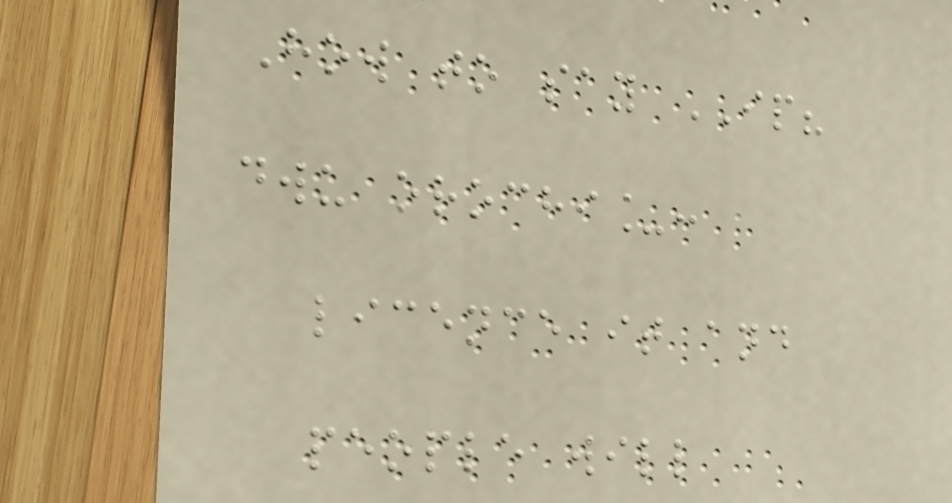How to say IP?
dwu orochi_:
licence it and
people will
